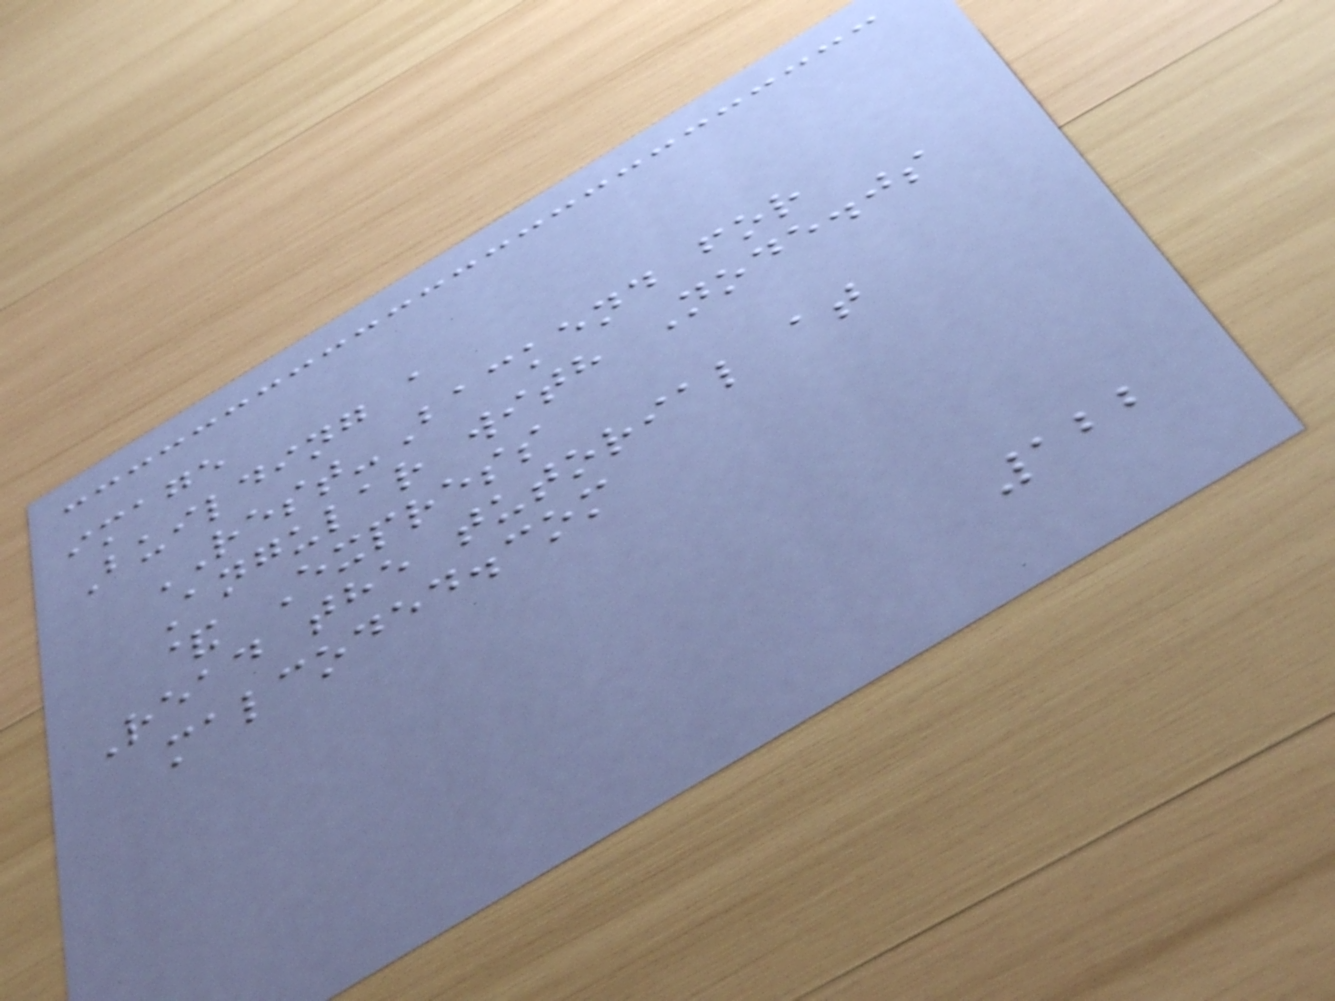image
Building a
REST-Backend for
Angular with Node.js
& Express
Read the tutorial at
malcoded.com
122
